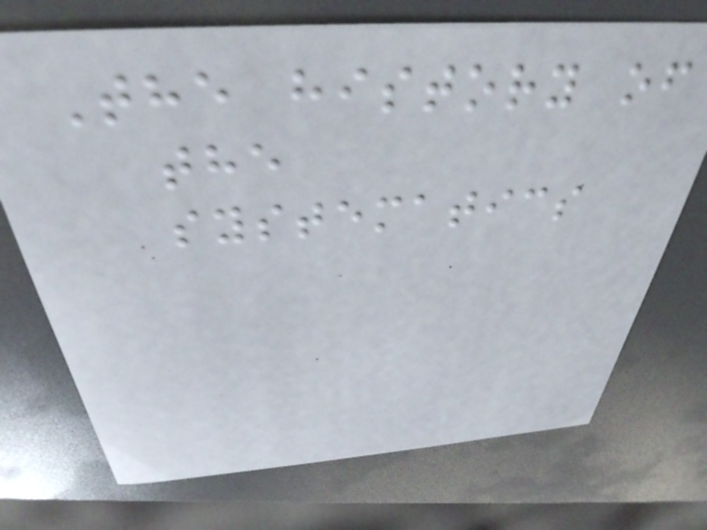The history of
the
systematics
